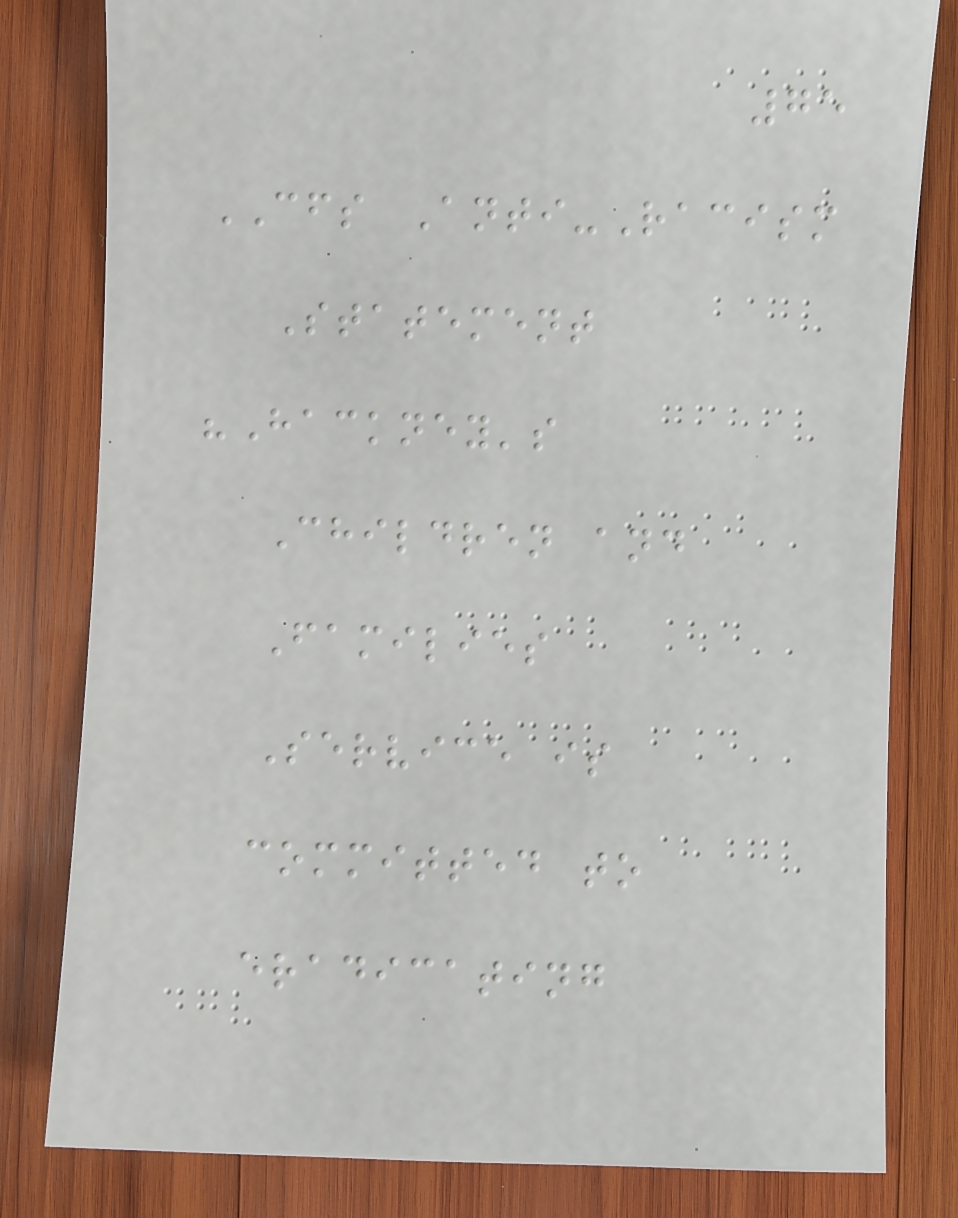75
CFS Anti-Racism
Statement
"Hackney's
Children and
Families
Service is
committed to
eradicating
